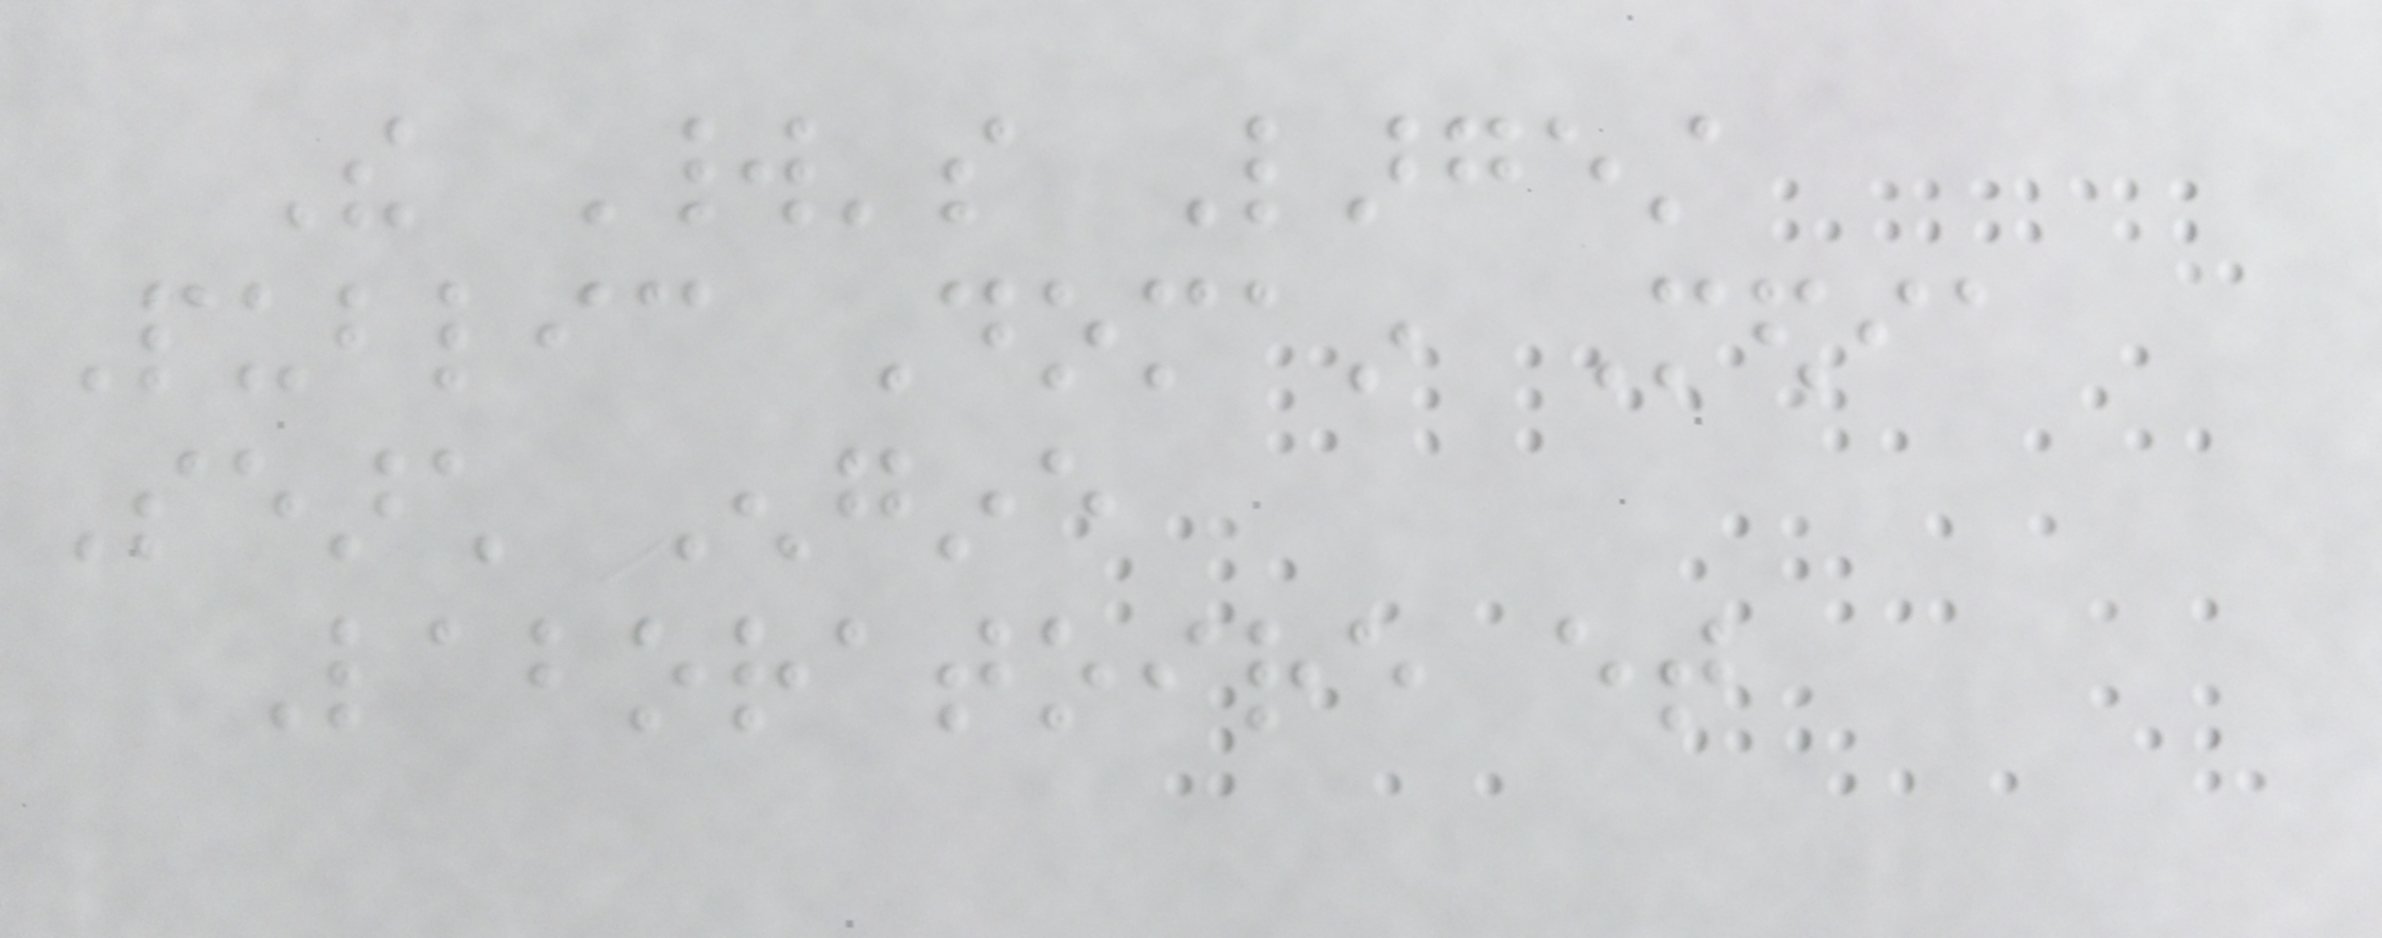The World's Largest
Public Domain Media
Search Engine
Laboratoire et
